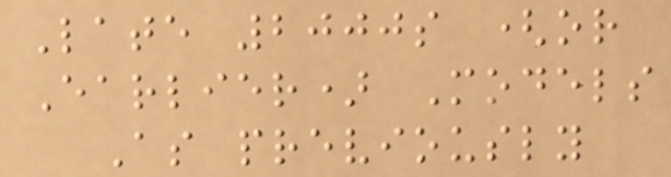Late 2000s (or
Earlier) Models
As previously
